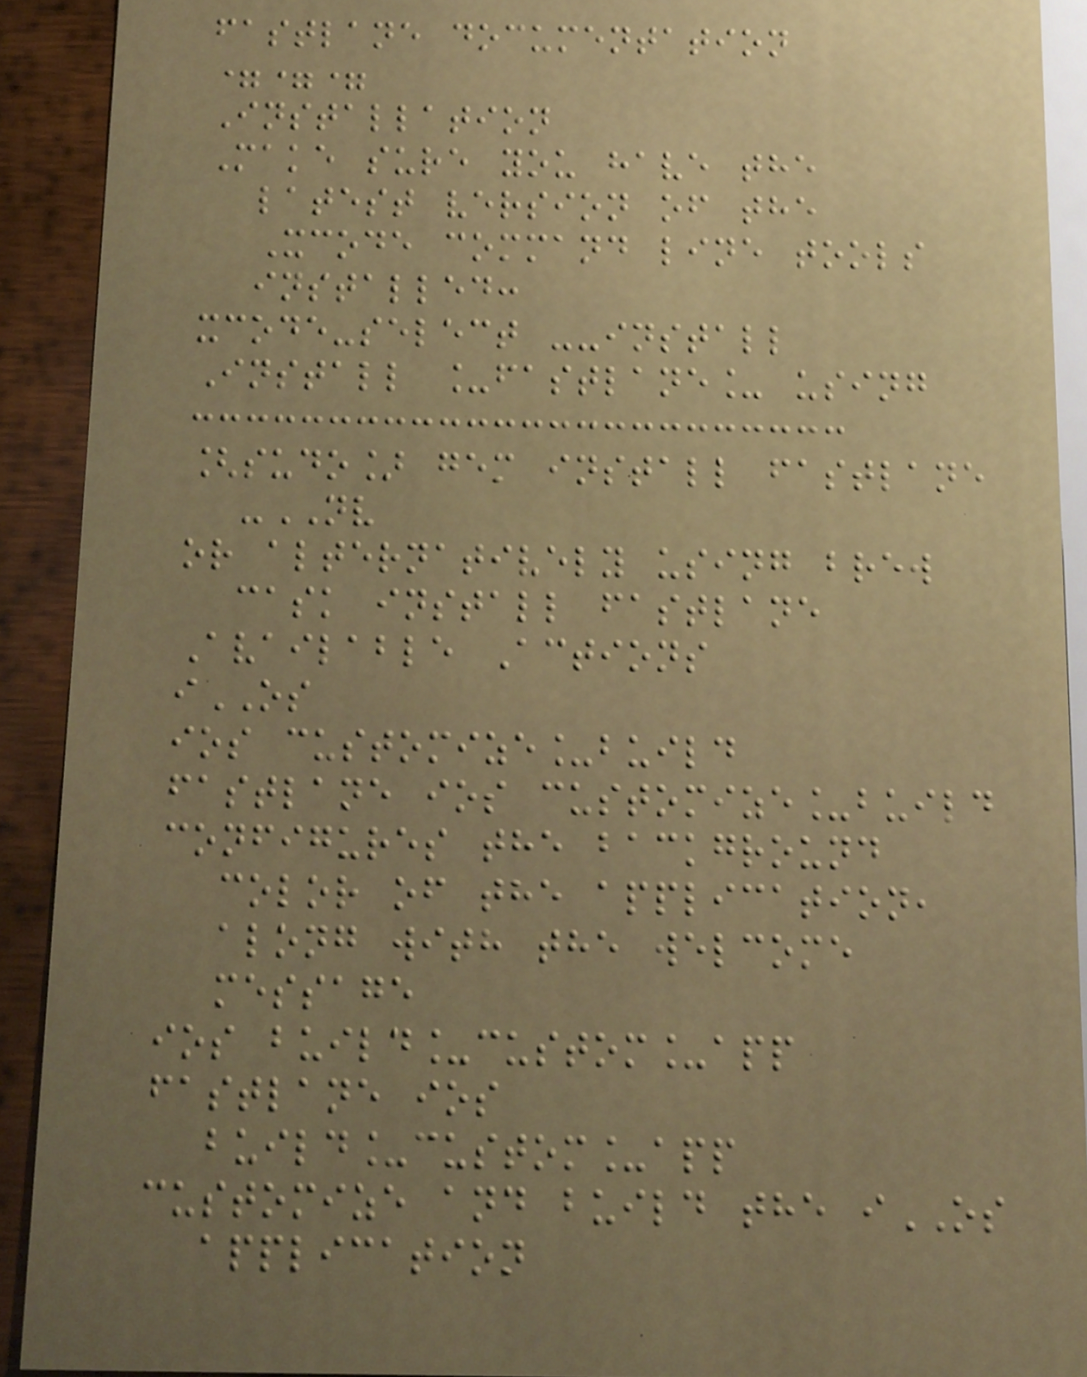fastlane documentation
===
Installation
Make sure you have the
latest version of the
Xcode command line tools
installed:
xcode-select --install
Install _fastlane_ using
[sudo] gem install fastlane
-NV
or alternatively using brew
cask install fastlane
Available Actions
iOS
ios customize_build
fastlane ios customize_build
configures the background
color of the application,
along with the welcome
message
ios build_custom_app
fastlane ios
build_custom_app
customize and build the iOS
application
